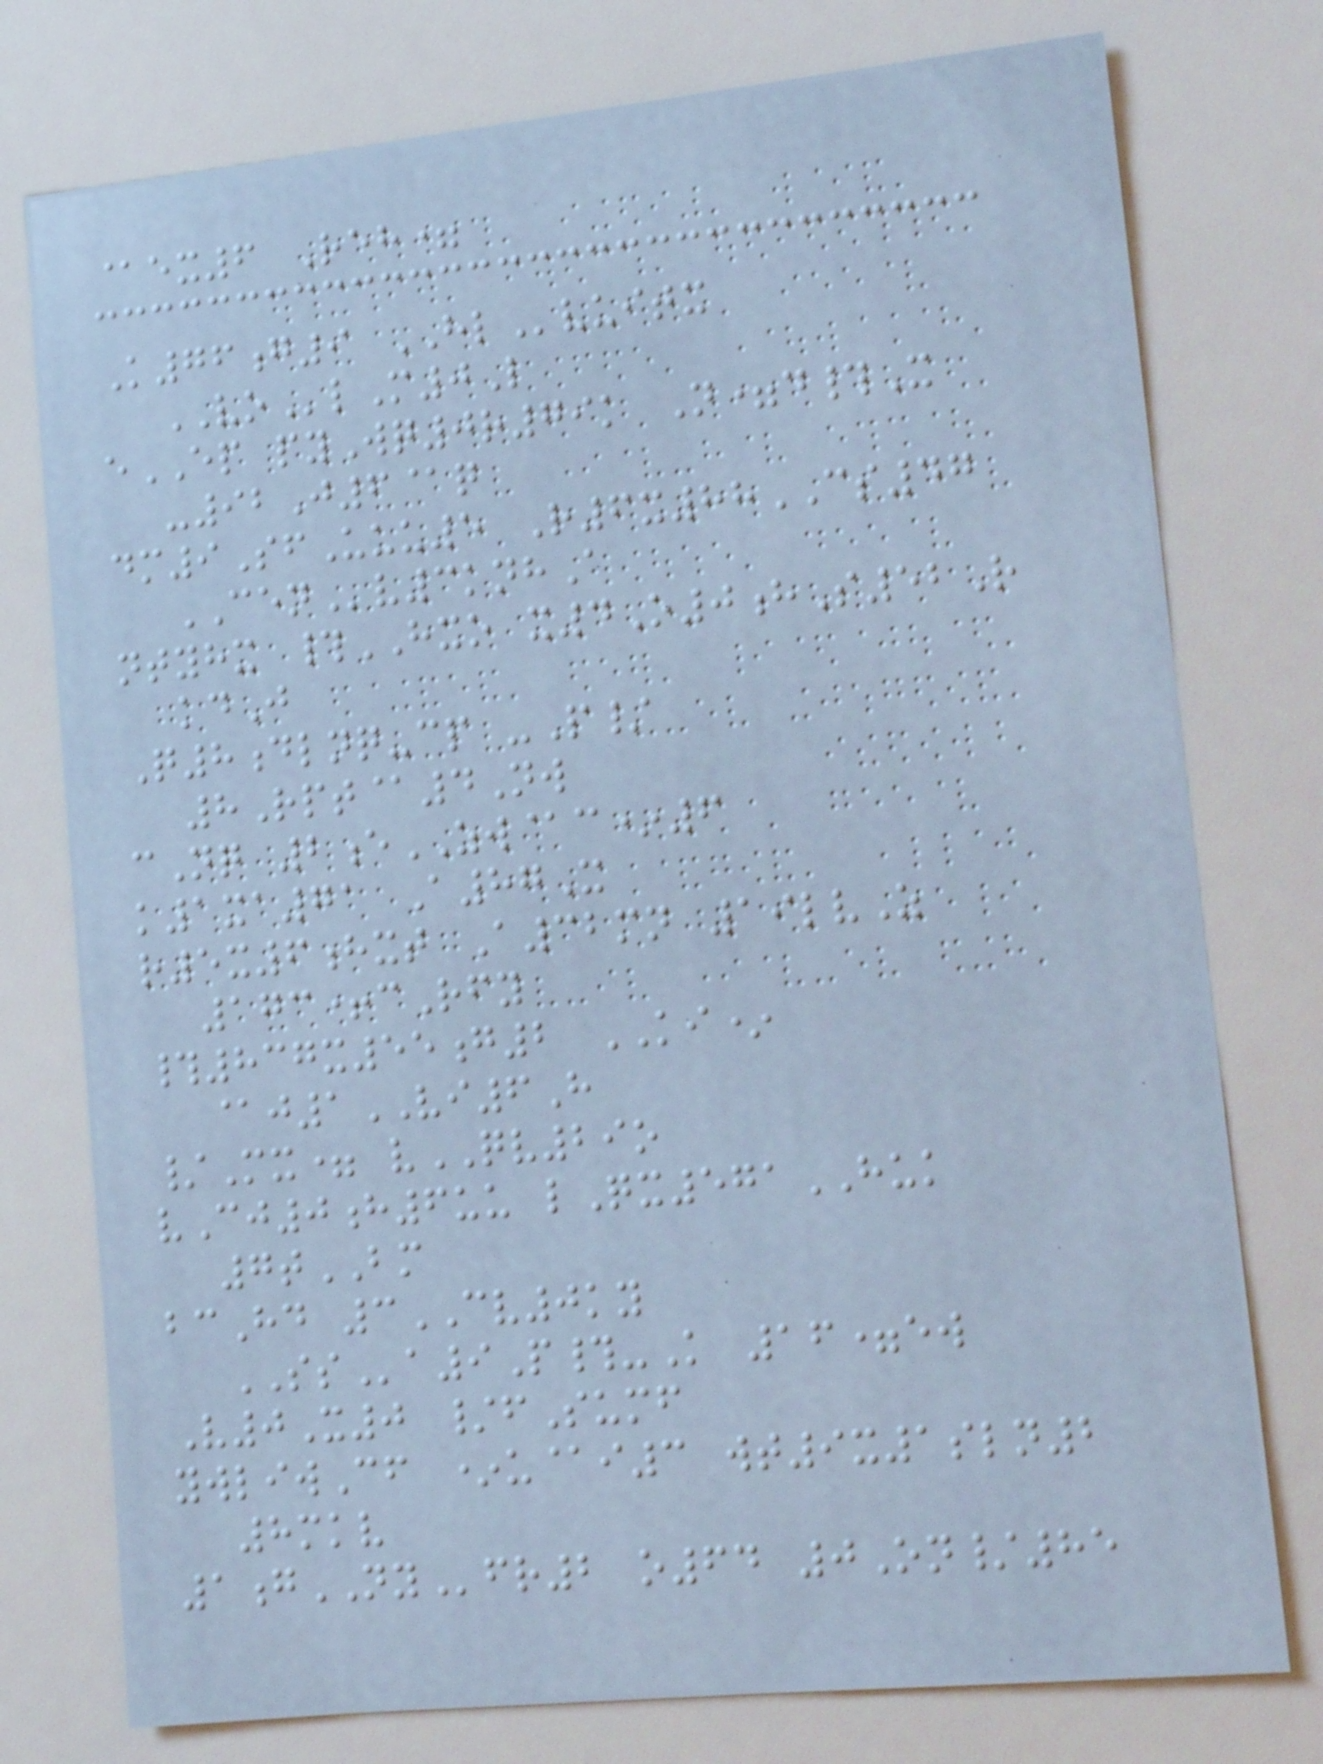@ex6 Reh=
K76g9 HLvuitx
VOlM0L
eEP pyWq0r79k N=d#X
-92J6@q
dm9SfUuu5 R6x88CS47
CENv3knhA
ntyhx #HXO x4O0hS52R
kdJ
Q8dlnq-cp -P/
8Rpt@4Nw
cNq 2eZW@c*6
k1xa71 A87X
r5x6hxt A32mn 19lvZ
173+cRfy
#837x55g2 KI*
@j1VI6H
/Mx= vQV29o
vCj0h6uu lQx571HUK
7tBM
bcHd 3CV0ky
SSa9P#-K 16=ew
V0X0 /fSumf
ywliwCf *u@i3 wt9x1sln2
8mkv
1gNYfr2 o64 0On/85
